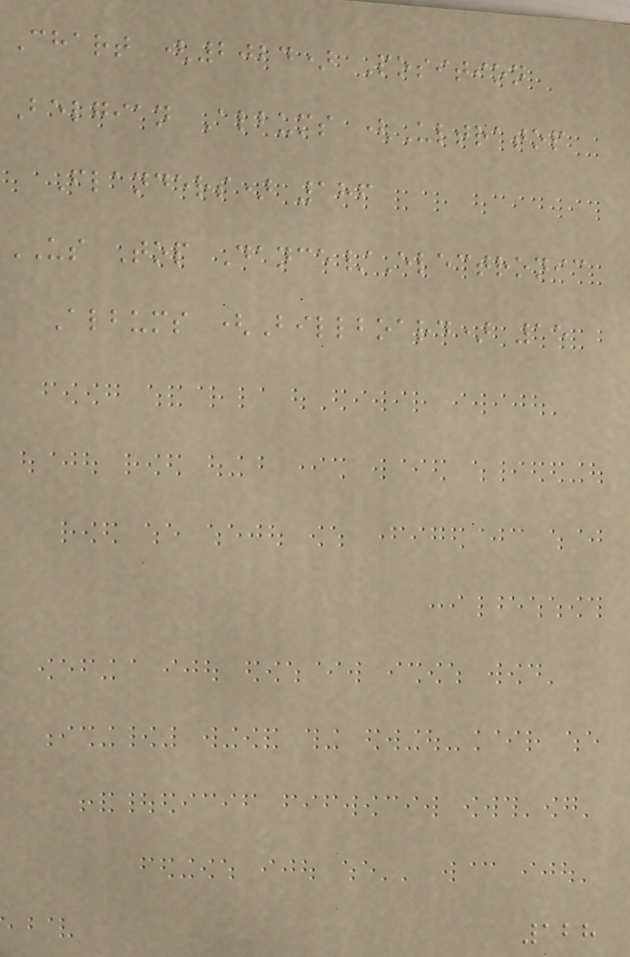Chart (2024) Position
Belgian Albums (Ultratop
Flanders) 186
US Top Dance/Electronic
Albums (Billboard) 15
128
